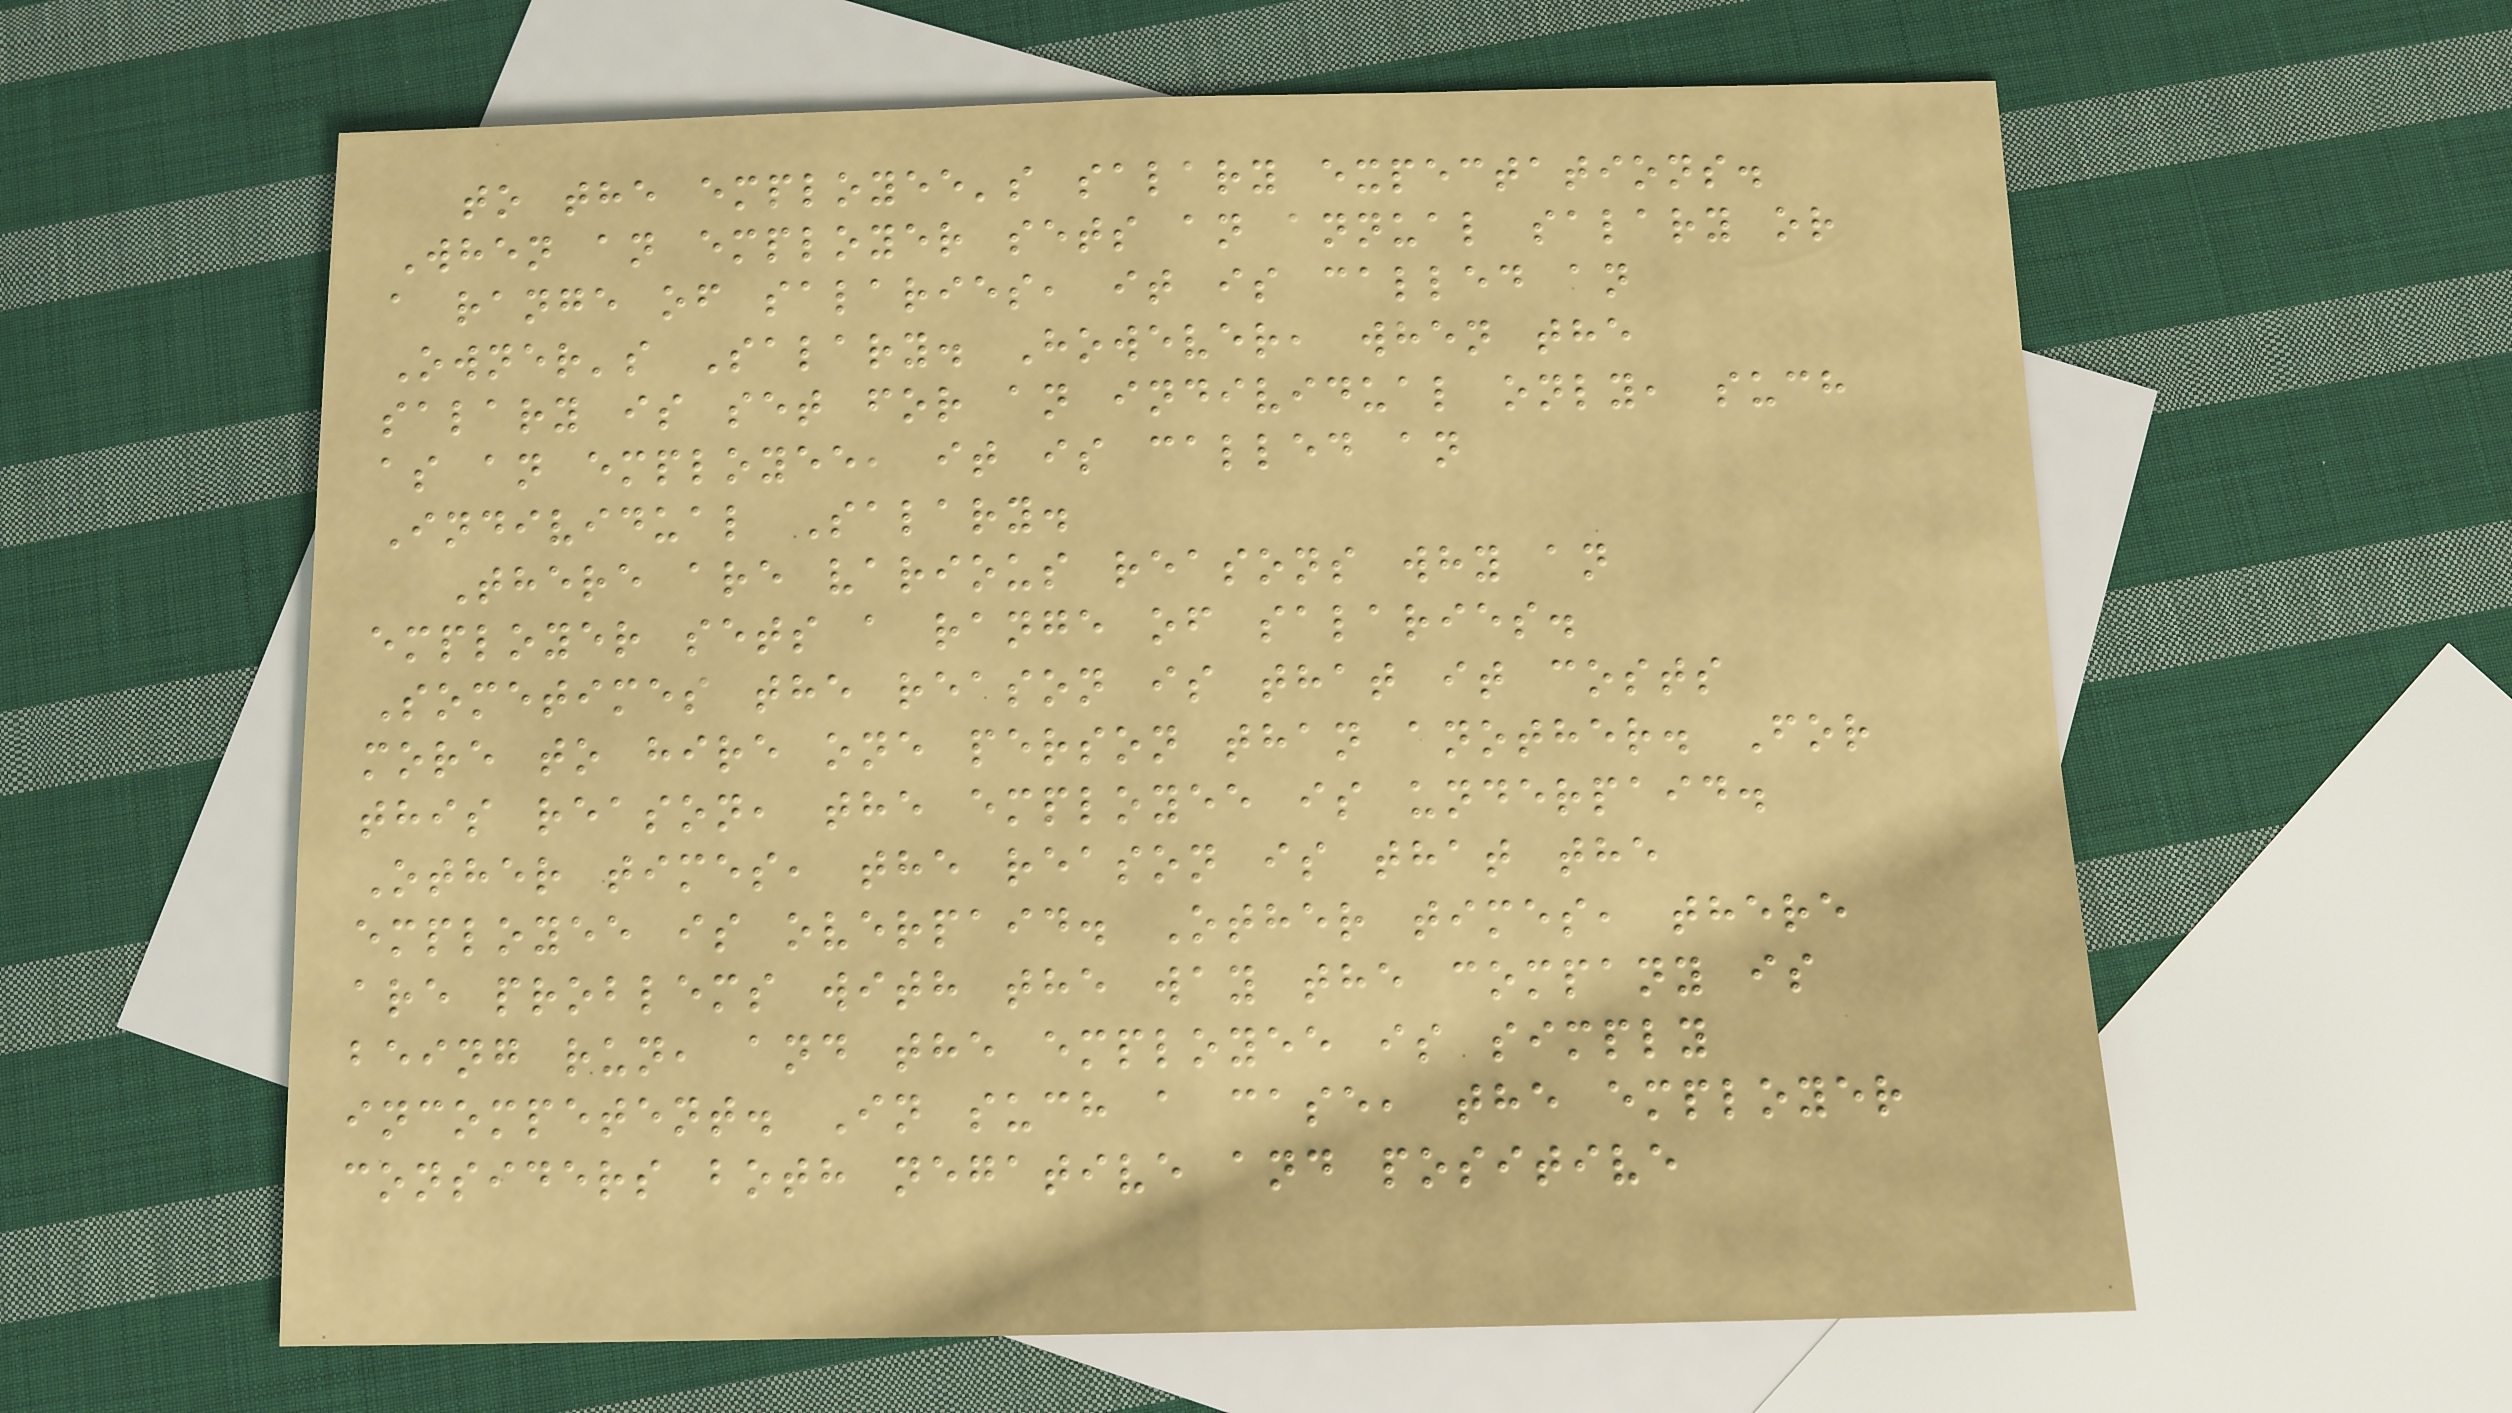to the employee's salary expectations.
When an employer sets an annual salary or
a range of salaries, it is called an
Owner's Salary. However, when the
salary is set for an individual only, such
as an employee, it is called an
Individual Salary.
There are various reasons why an
employer sets a range of salaries.
Sometimes the reason is that it costs
more to hire one person than another. For
this reason, the employee is underpaid.
Other times, the reason is that the
employee is overpaid. Other times, there
are problems with the way the company is
being run, and the employee is simply
incompetent. In such a case, the employer
considers both negative and positive
